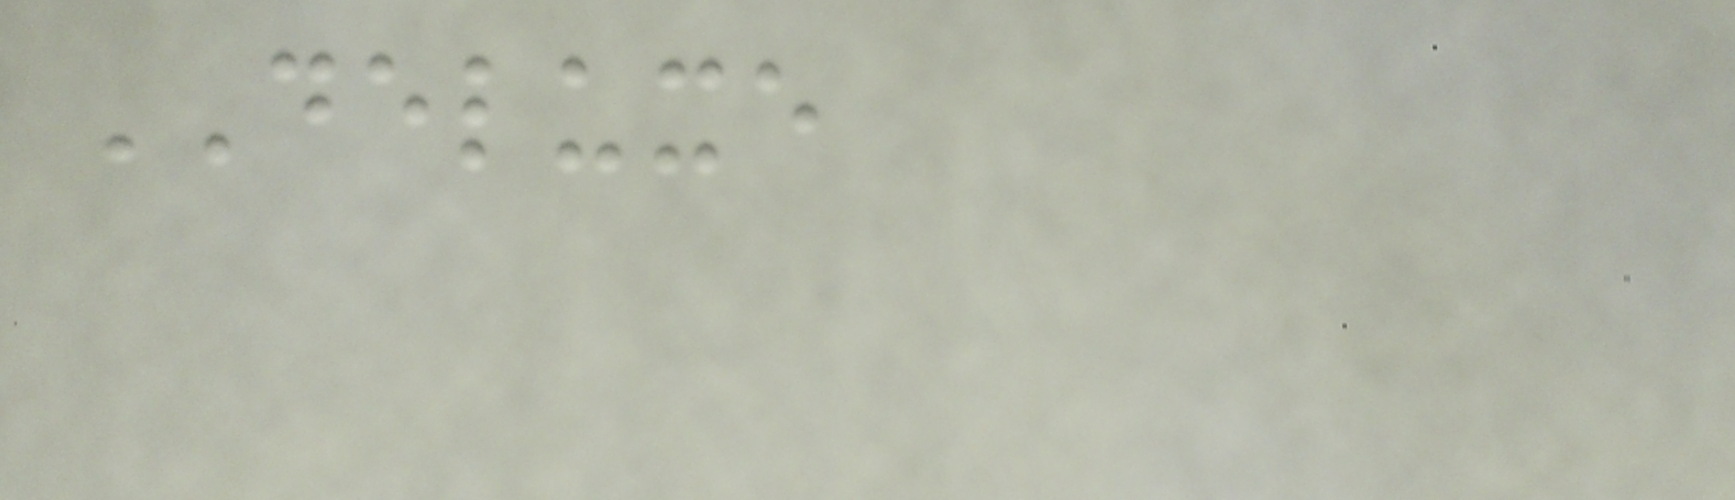DELUXE
